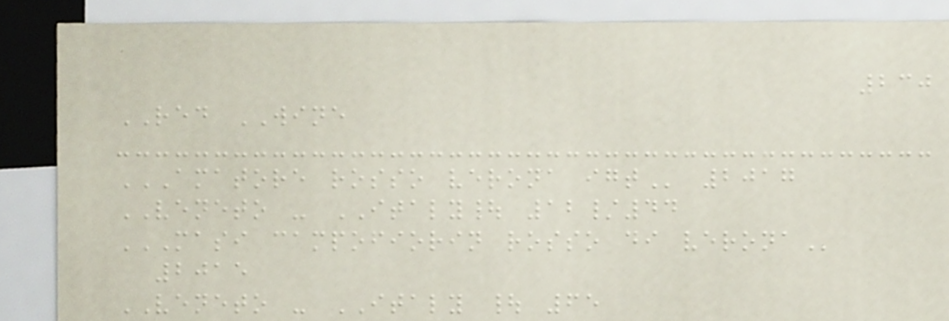230
RED WINE
AMATORE ROSSO VERONA IGT 2017
VENETO - ITALY| 12/44
MASI CAMPOFIORIN ROSSO DI VERONA
2015
VENETO - ITALY | 65
